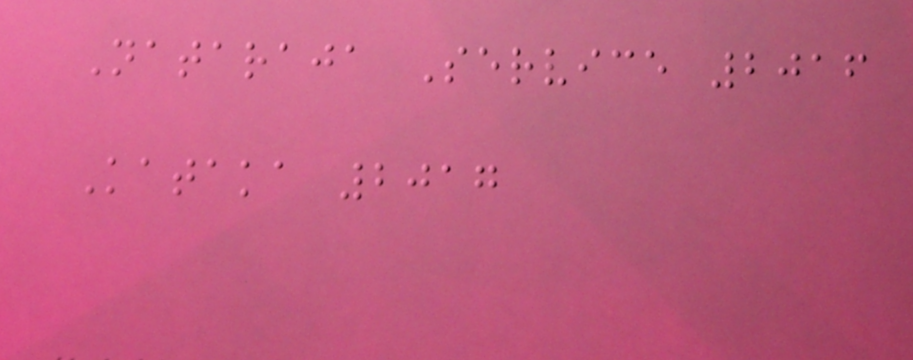Nataraja Service 2016
Kataka 2017
